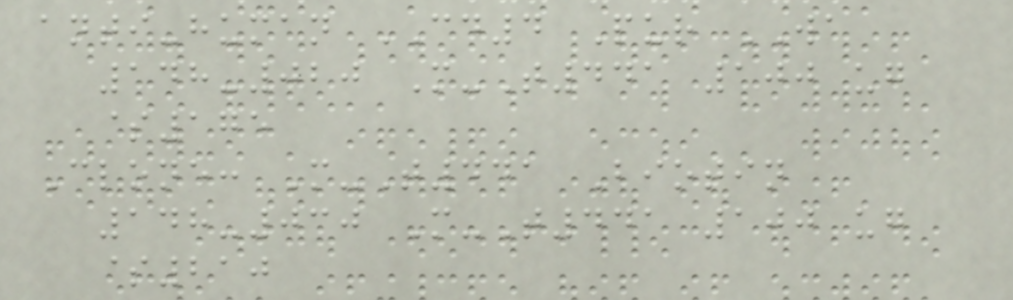anti-human CD4 Pur WA
148-020 M-T441 100 ug
$175
Clone: M-T441 Biotin
148-030 M-T441 100 ug
$210
